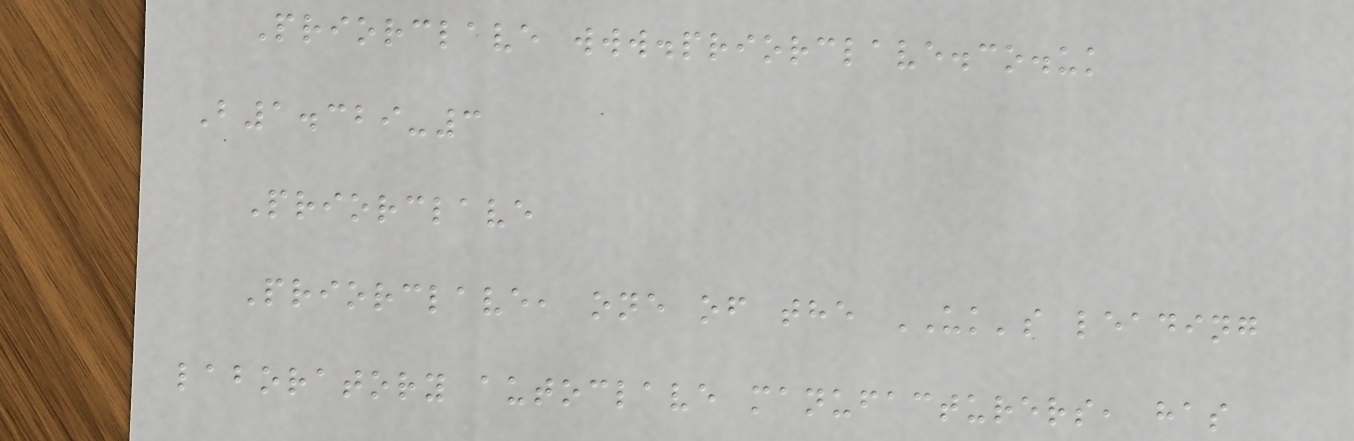Priorclave www.priorclave.co.uk
B1.329-3
Priorclave
Priorclave, one of the UK's leading
laboratory autoclave manufacturers, has
